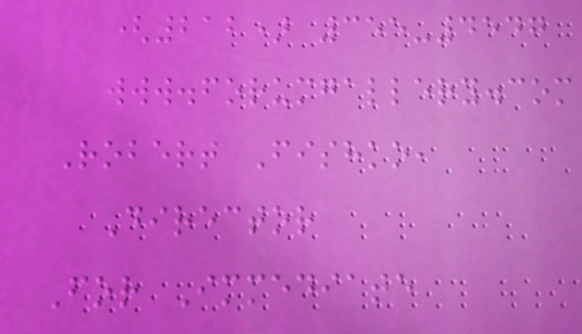(212) 355-4547
www.forumgallery.com
Robert Fishko,
Director
For Immediate
